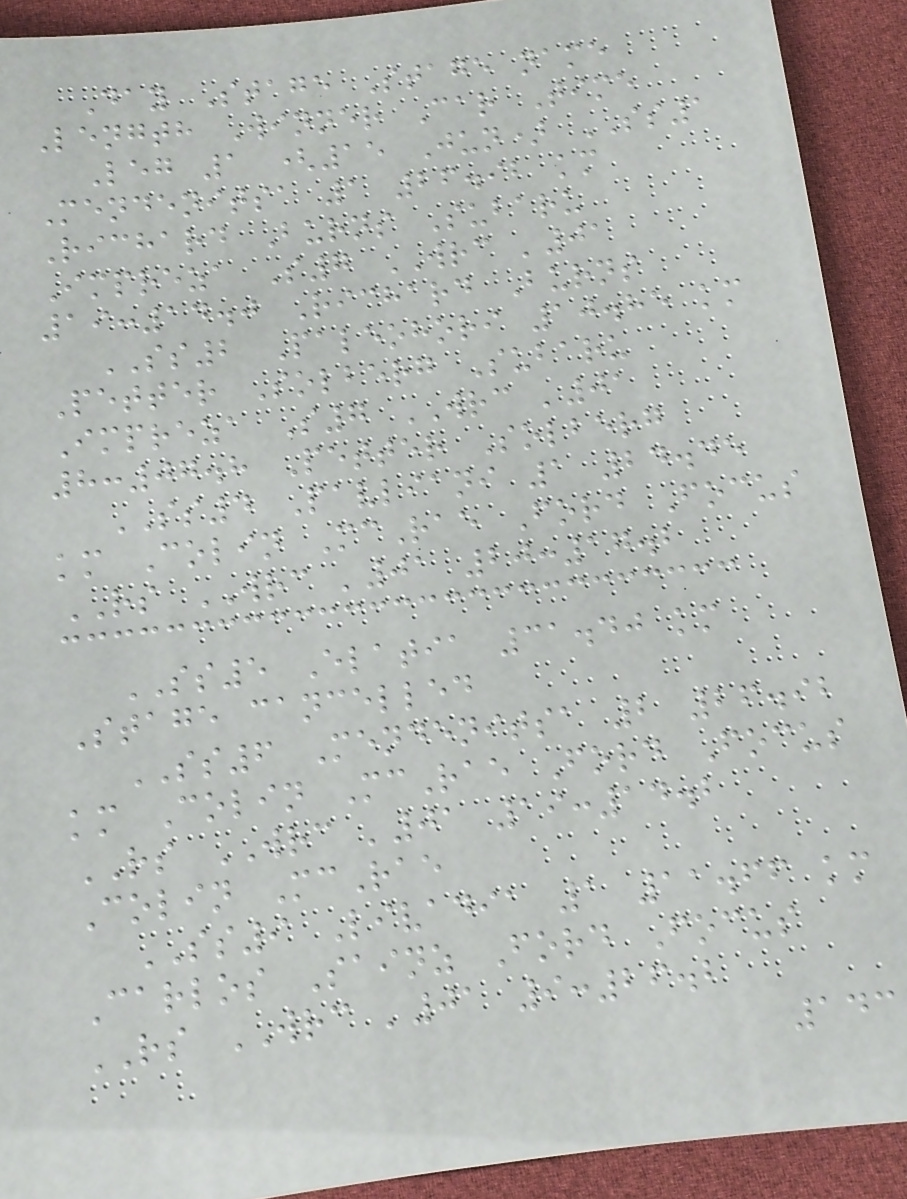Day Stage Stage name
Length Winner Car Time
Leg 1 (15 Jun) SS1
Mendenitsa 1 26.92 km
Richard Burns Subaru
Impreza S7 WRC '01
19:14.0 Richard Burns
SS2 Paleohori 10.85 km
Petter Solberg Subaru
Impreza S7 WRC '01
8:07.8 Petter Solberg
SS4 Pavliani 1 24.45
km Colin McRae Ford Focus
RS WRC '01 20:17.2
SS5 Elatia 31.40 km
Stage cancelled
SS6 Mendenitsa 2 26.92
km Colin McRae Ford Focus
RS WRC '01 19:14.2
Colin McRae
SS9 Livadia 1 11.66 km
Carlos Sainz Ford Focus
RS WRC '01 9:26.2
143
